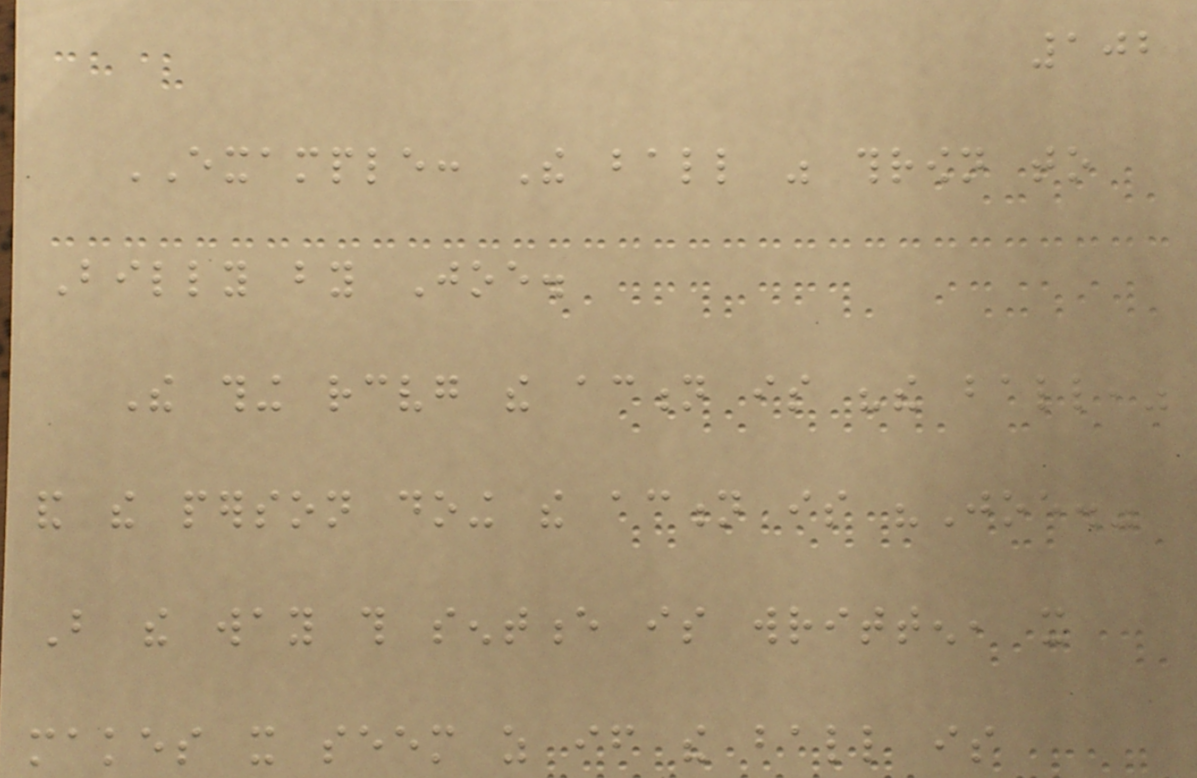102
EXAMPLE: The ball was thrown to
Billy by Joe.
The thing receiving the action is "the ball,"
and the person doing the action is "Joe."
But the way this sentence is written, it
makes it seem as if the ball is
